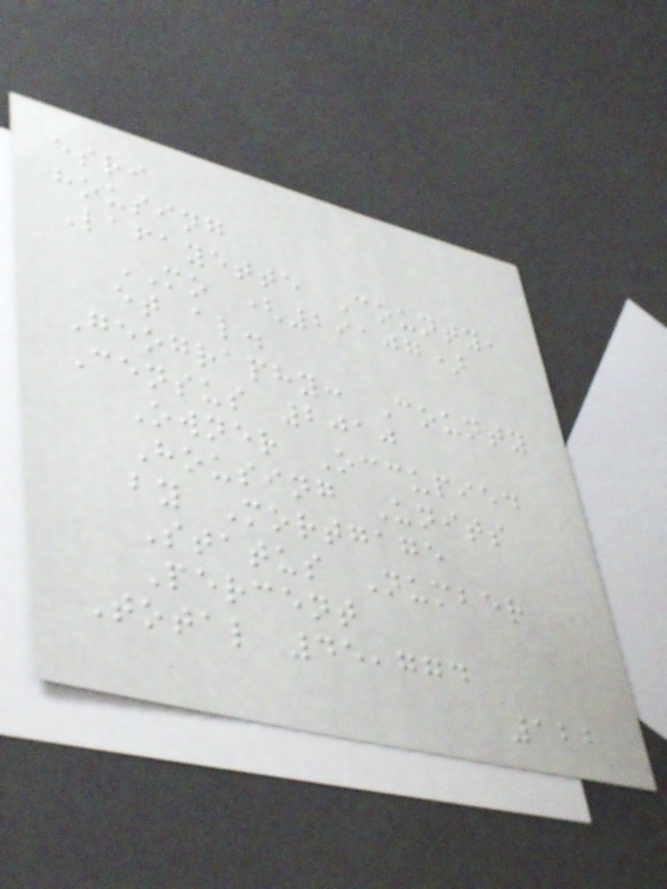esri
housing
Lafayette County,
MO (29107)
et al.
Geography: County
Census 2010
Owner Occupied
Housing Units
by Mortgage
Status Number
Percent
Total 45,774
122
